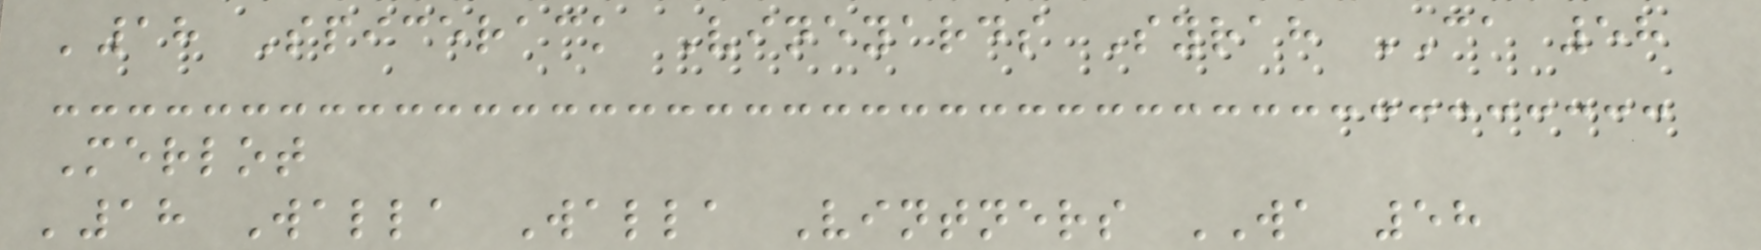'18 Spicerack Vineyards Syrah CA 58
Merlot
'18 Walla Walla Vintners WA 58
